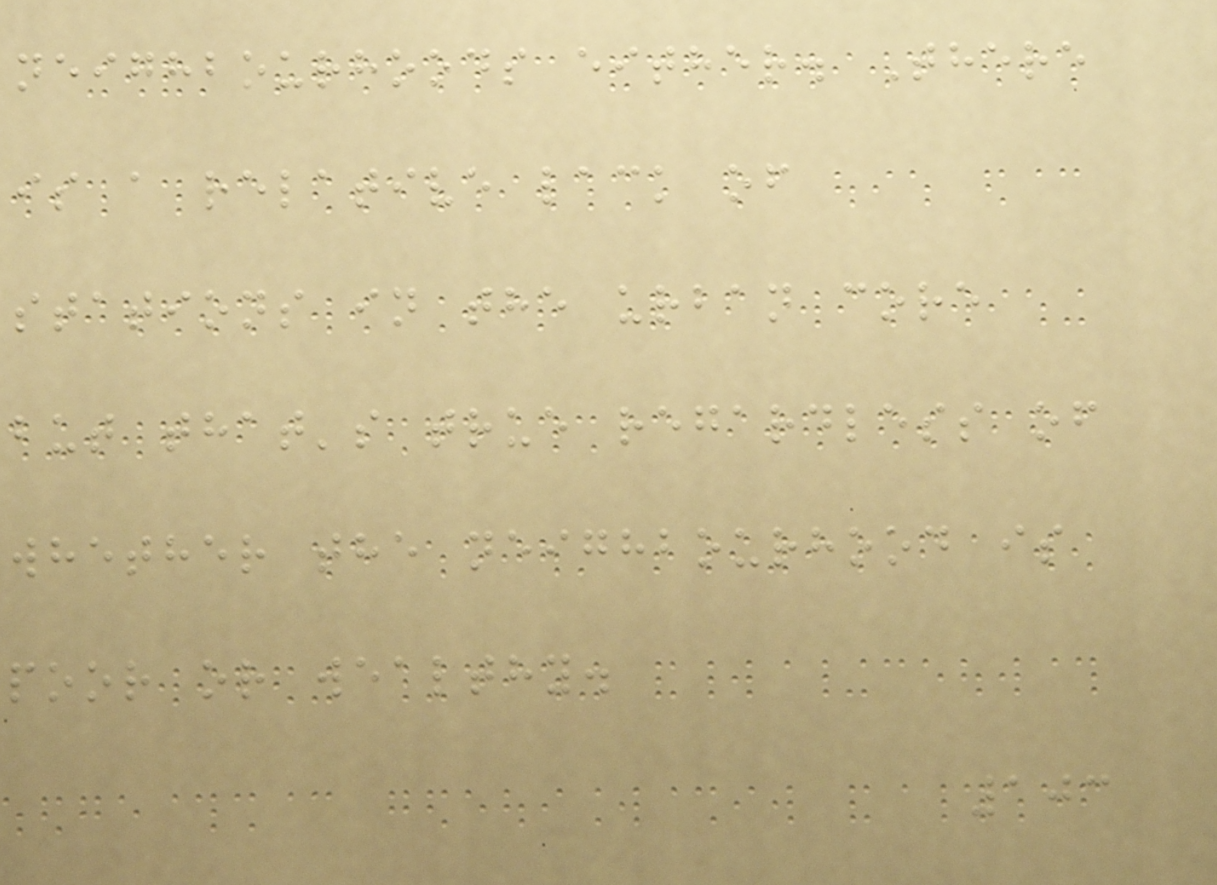neighbourhoods either. There
is a relative lack of
stations in the urban core
but that's true regardless of
whether the neighbourhood is
poor or wealthy.
103
